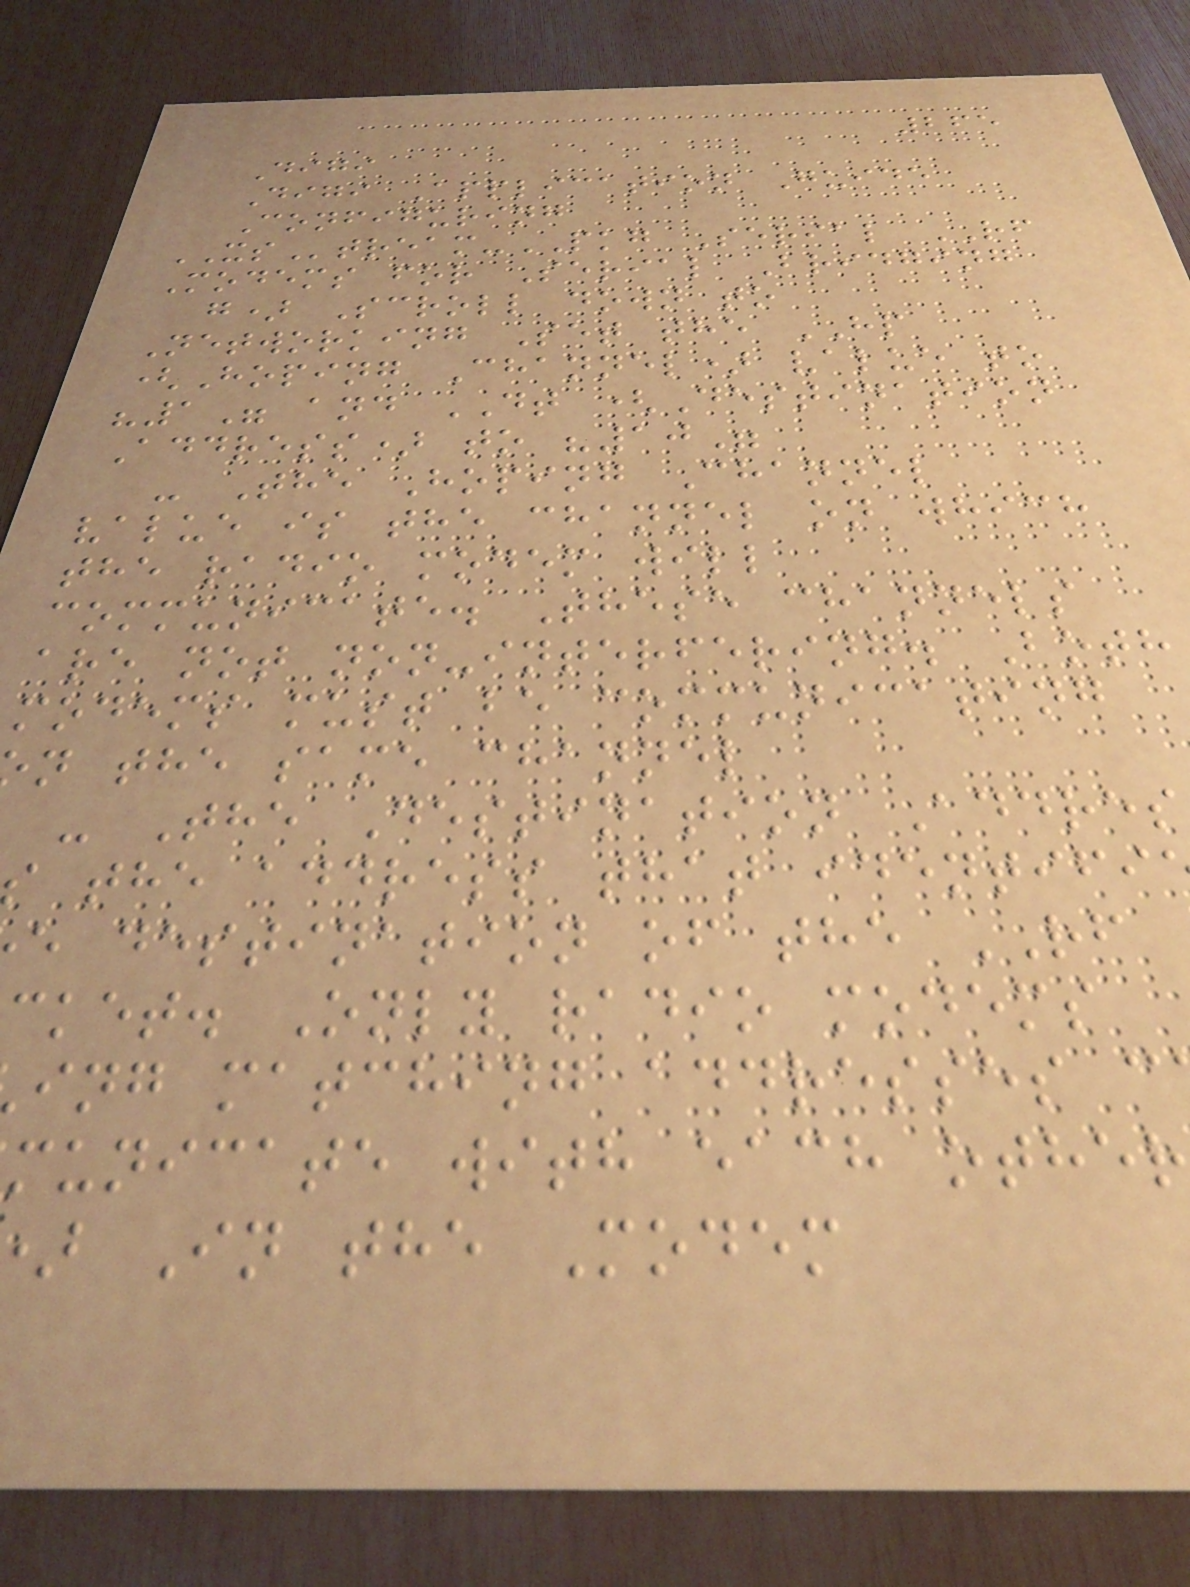265
Digi
Digi Application Guide
Configuring
XStream-PKG Serial RF
Modems for Serial Bridging
g) Scroll down to
Networking Set the HP
(Hoping Channel) value to
"1" and DT (Destination
Address) to "10"
- The Hoping Channel
value is the channel on which
the radio modem will
communicate. These channels
are not non-interfering. Both
modems must be communicating
n the same channel
- The Destination Addres
the address that identifi
e destination of the RF
cket. Only radio modems
ing matching addresses c
municate with each othe
In the Modem
